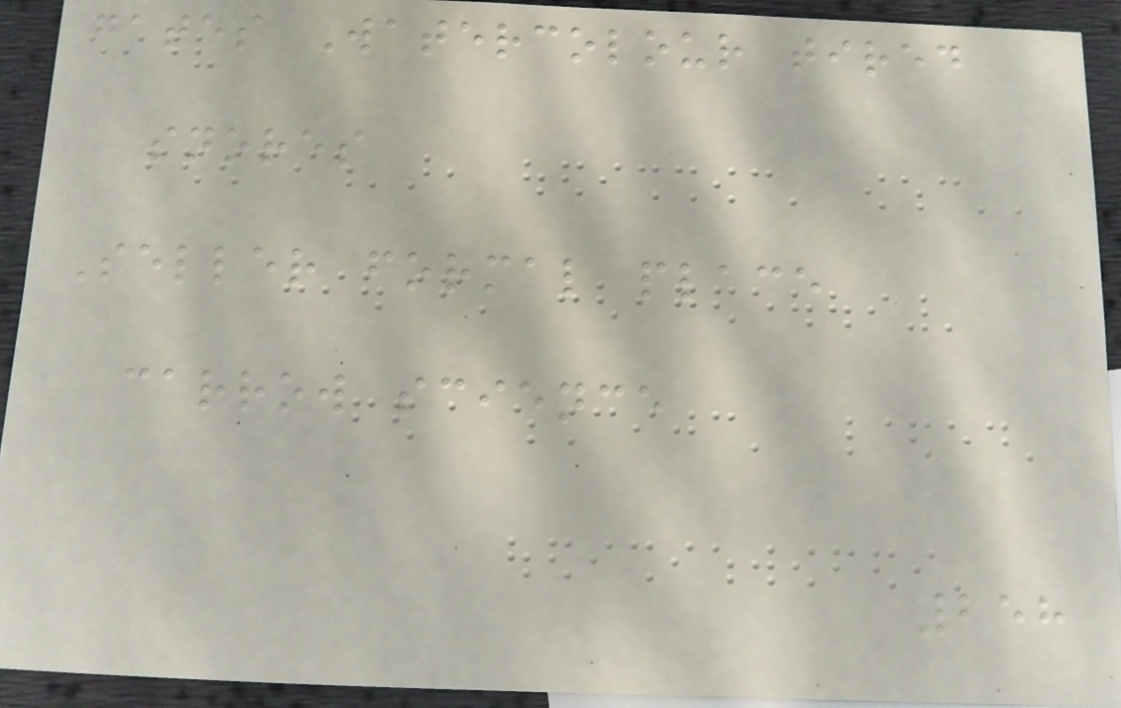gates Watercolour tired
snores
Seller formal place
carrow science
258
